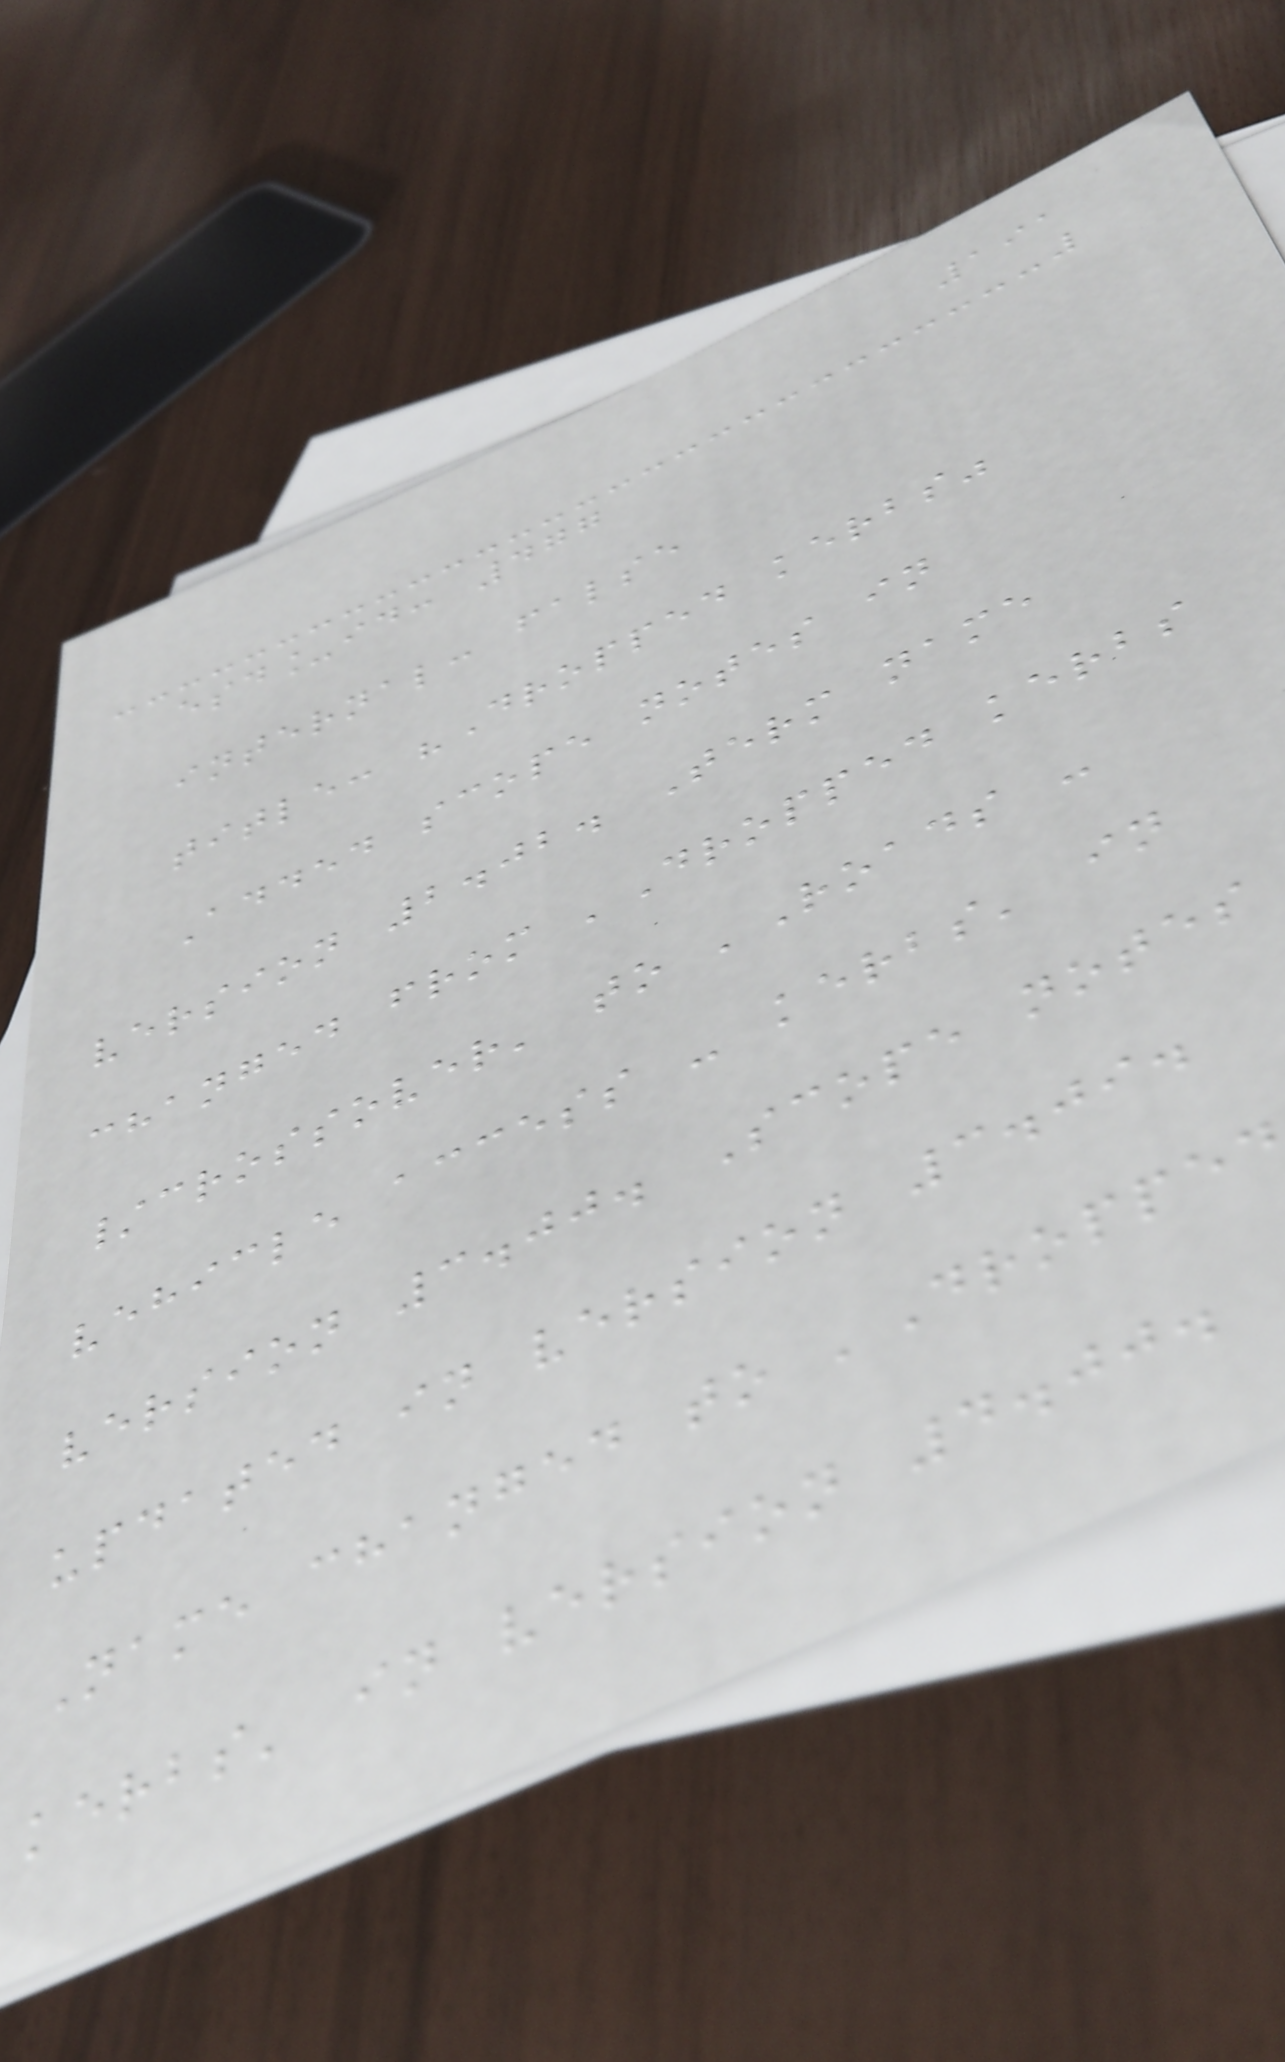191
esd_id: 477
internal: false
title: "Dropped kerbs"
Added scope notes in
version 2.02. Term name
changed from 'Dropped kerbs
/crossover' to 'Roads -
vehicle access - kerbs' in
version 3.00. Scope notes
updated in version 3.09.
Name changed to 'Dropped
kerbs' in version 4.00.
